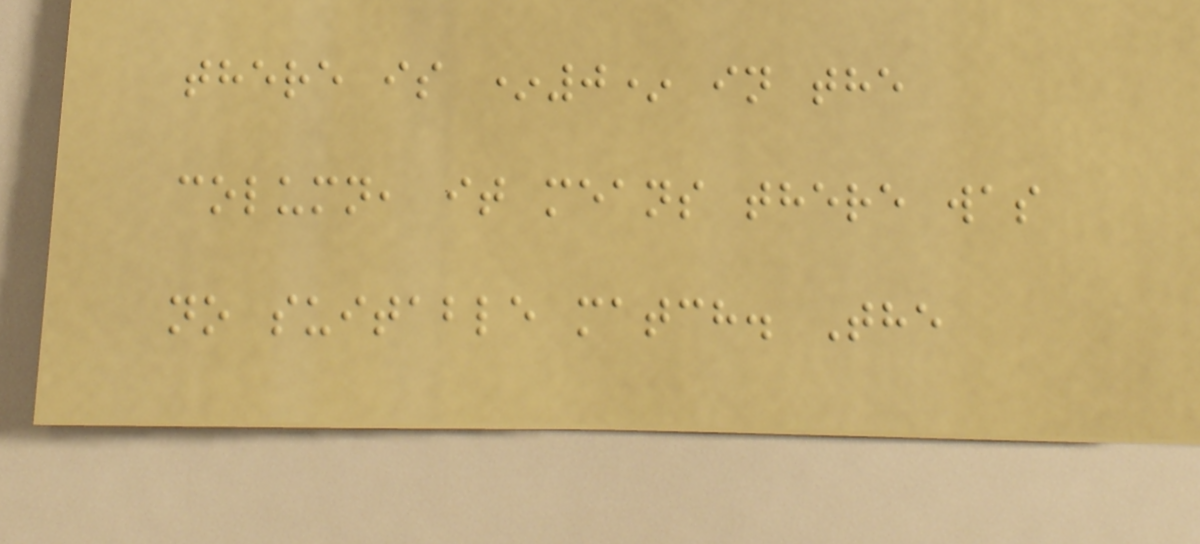there is *0* in the
column, it means there was
no suitable match. The
